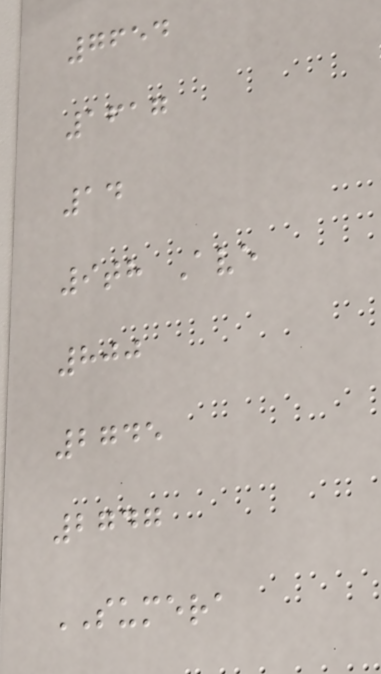7654
1617
14
9th Ave
800
2745
2747
SUMERA
